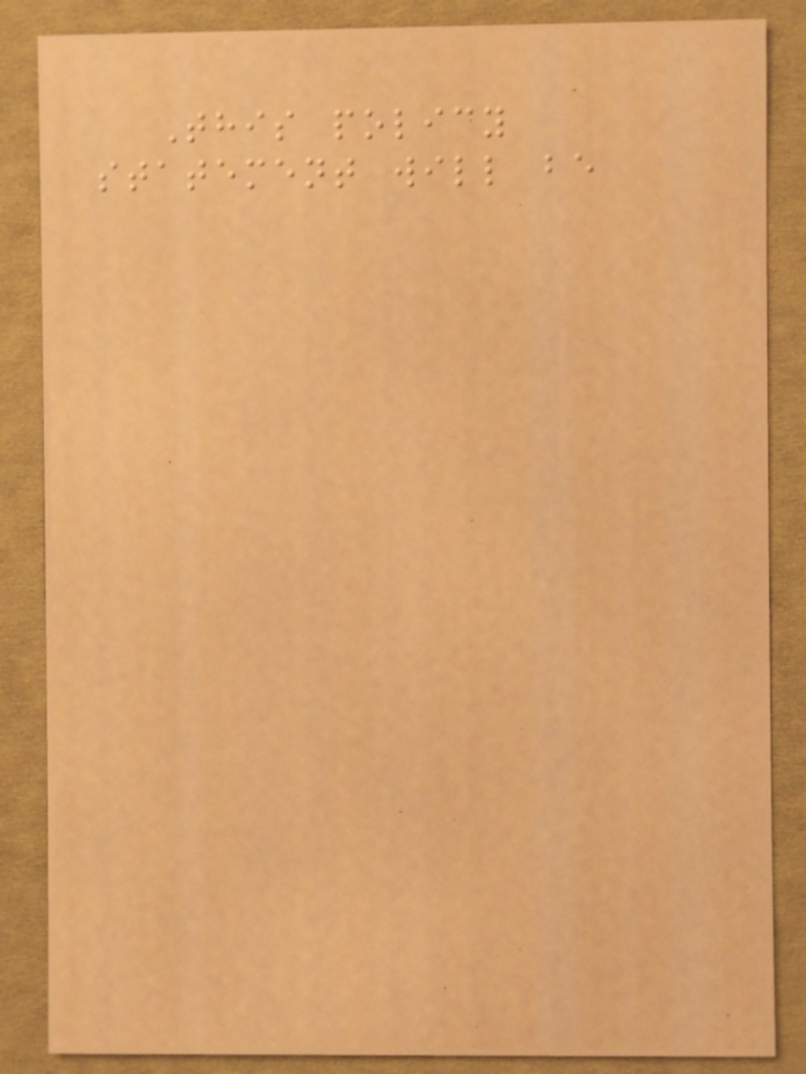This policy
statement will be
